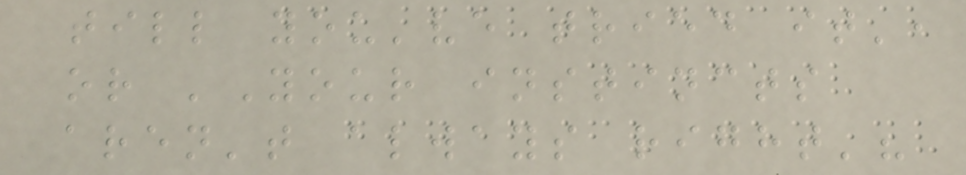till you've tried it',
or 'Your instincts
aren't always right'?
